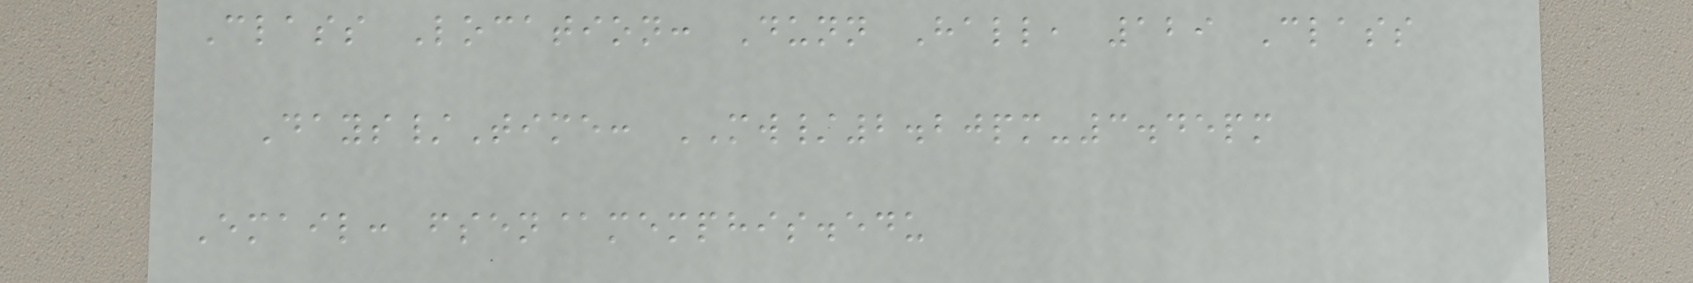Class Location: Dunn Hall, 129 Class
Days/Time: MW/2.20pm-3.45pm
Email: fsen@memphis.edu
